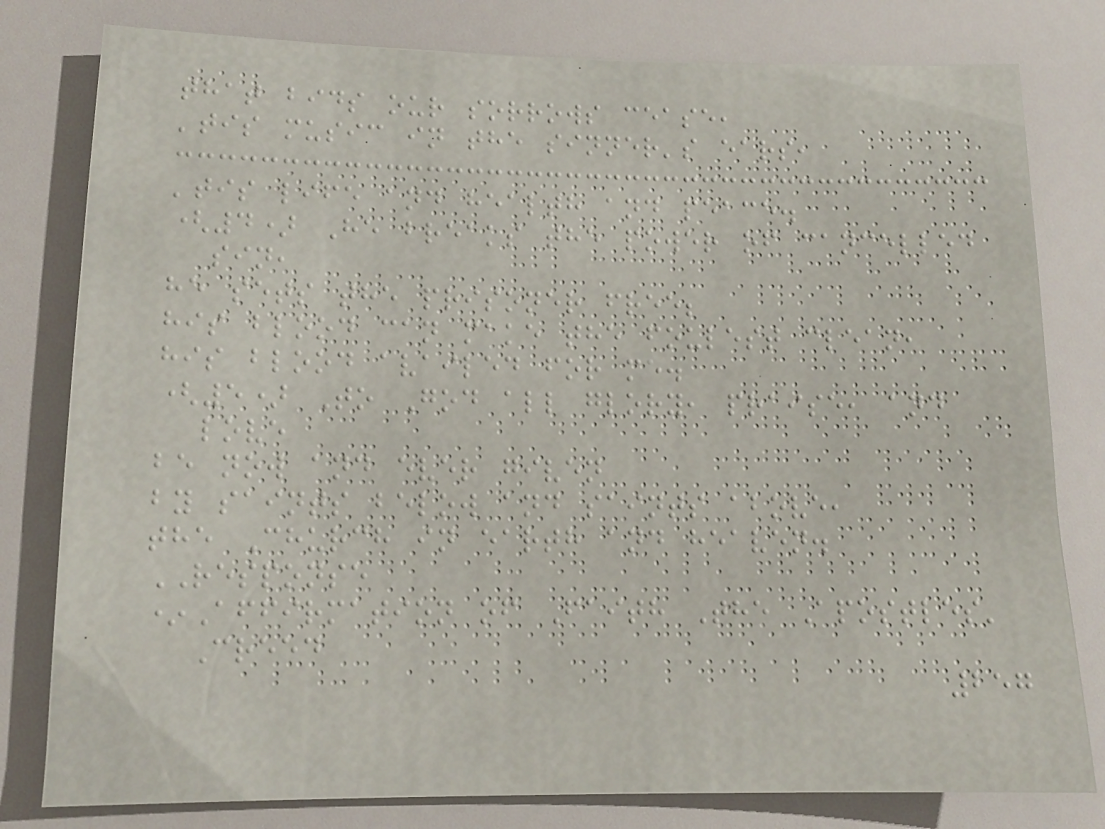that bids our sorrows cease,
'tis music in the sinner's ears,
'tis life and health and peace.
(4) He breaks the power of cancelled
sin,
he sets the prisoner free;
his blood can make the foulest clean,
his blood availed for me.
(5) To God all glory, praise, and
love
be now and ever given
by saints below and saints above,
the Church in earth and heaven.
RESPONSE
*Affirmation of Faith The Apostles'
Creed
257
